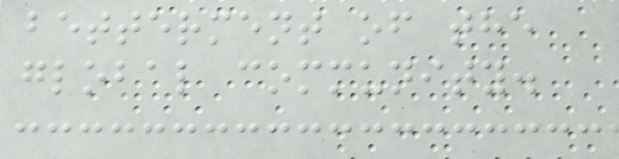betterment of the
global community.
